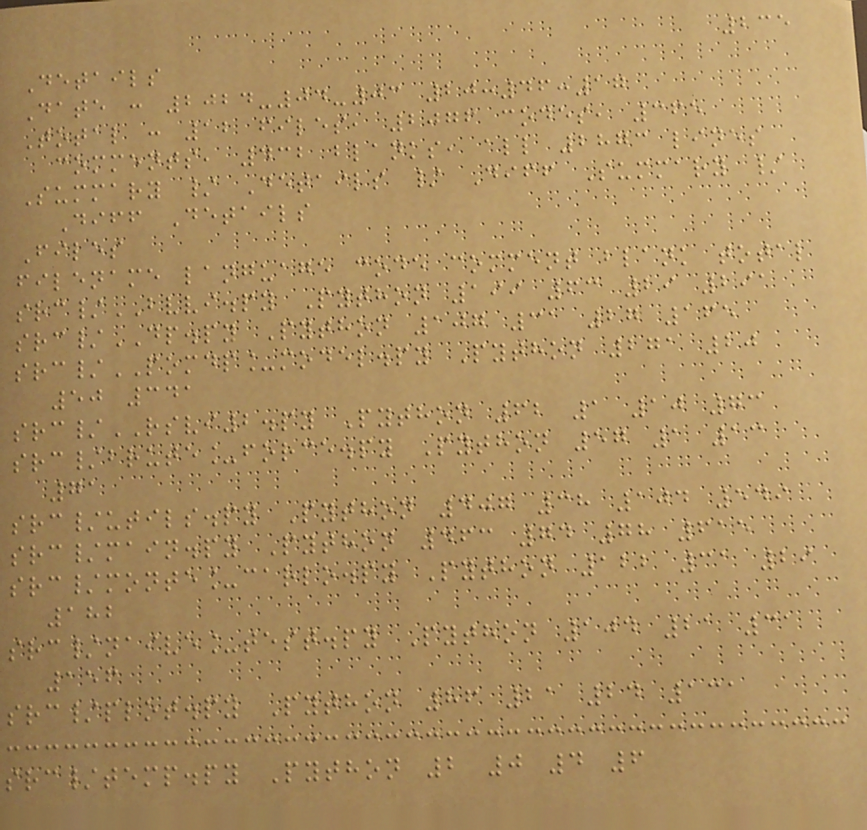235
Details
Date : 2024-04-03 20:46:17
Total : 12 files, 2076 codes, 365
comments, 432 blanks, all 2873 lines
Summary / Details / Diff Summary /
Diff Details
Files
filename language code comment blank total
src/BVVI.py Python 199 63 29 291
src/DP.py Python 107 31 27 165
src/POMDP_model.py Python 271 20
50 341
src/RSVI2.py Python 62 1 10 73
src/brute_force.py Python 57 1 13
71
src/utils.py Python 407 38 104 549
src/main.py Python 463 74 78 615
src/monte_carlo.py Python 122 31 29
182
src/naive_test.py Python 104 21 31
156
src/plot.py Python 86 21 24 131
src/temp.py Python 2 0 4 6
